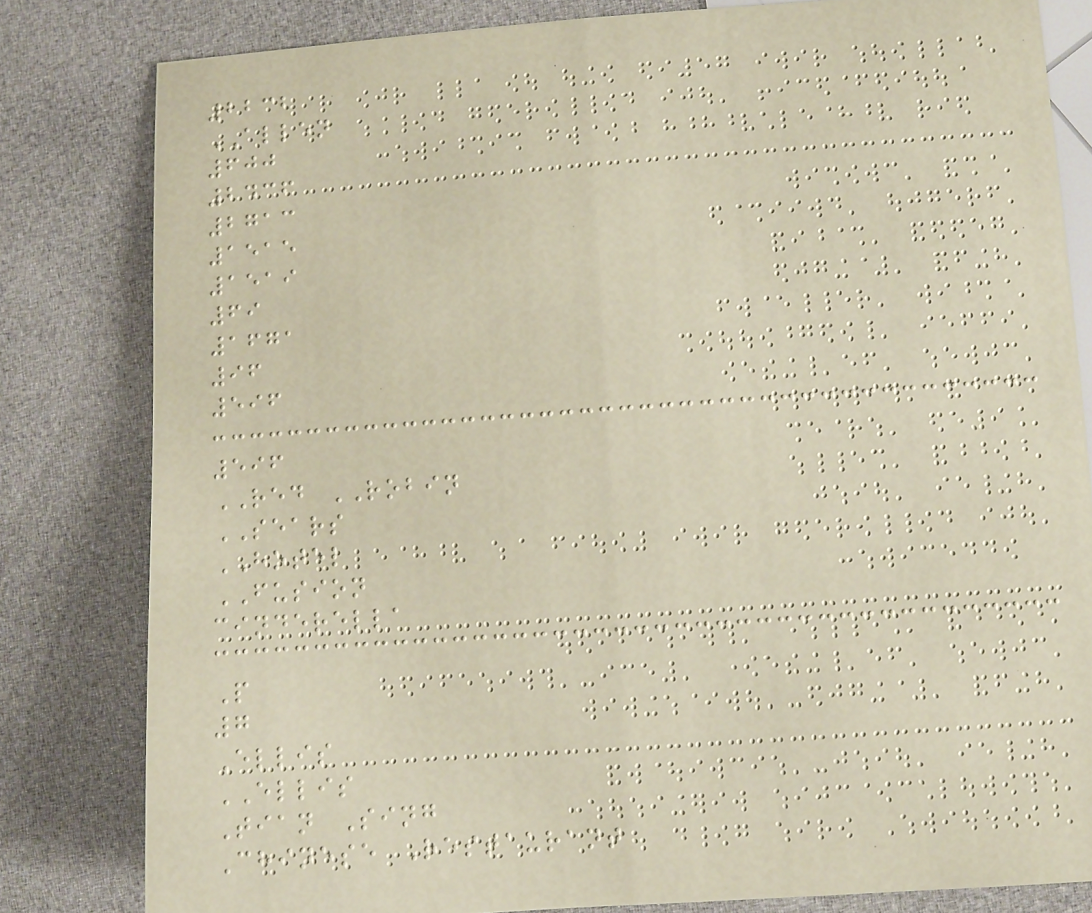2232
ALLEN
600
2436
2713
1515
1519
69
1671
96
596
596
RED ROBIN
SEARS
HOTEL
FUSION
cinderella
P
7
Ellis
ELLIS
Tian Sing
Chinese Restaurant
